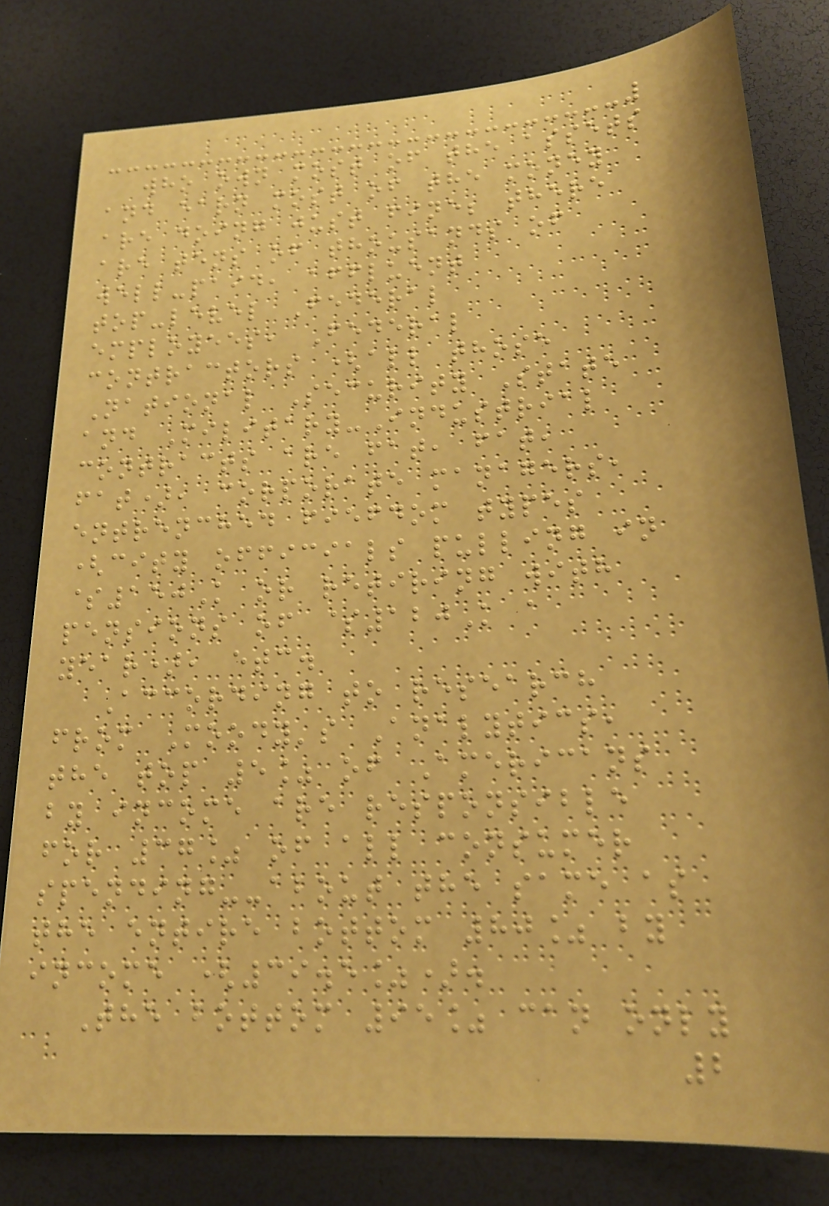who own most of the assets
and earn most of the money
are doing just fine; there
are tens of thousands of
well-paid, affluent
top-level Federal
employees, Federal
contractors (all those
National Security State
and Military-Industrial
contracts are fat, fat,
fat), corporate managers,
entrenched fiefdom types
(city officials pulling in
$150K or retiring with
pensions of $120K a
year), etc.
According to research
from Moody's Analytics,
the top 5% of Americans
by income are responsible
for 37% of all consumer
spending--about the same as
the entire bottom 80% by
income (39.5%).
The bottom 95% can only
2
